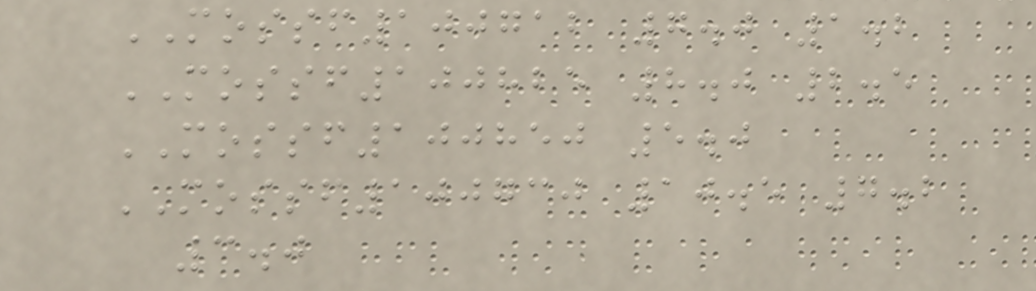MOSSF100712 7.0 1.2
MOSSF100825 8.0 2.5
MOSSF100850 5.0
MOSSF100730 10.5 7.2
3.0
